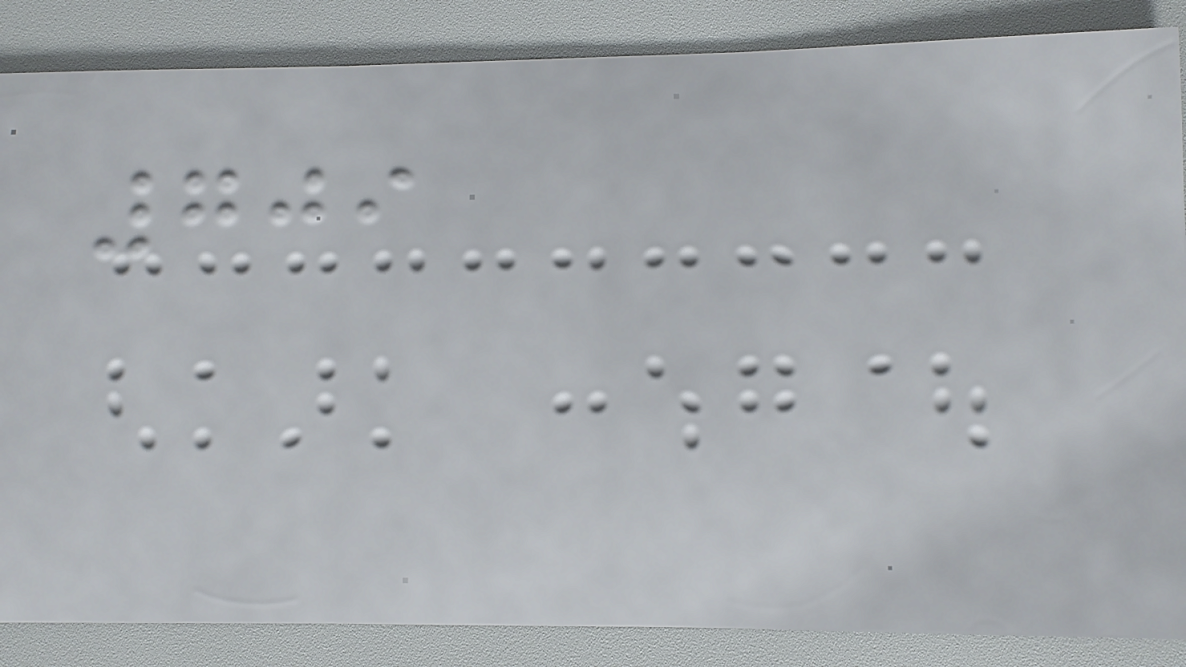709
